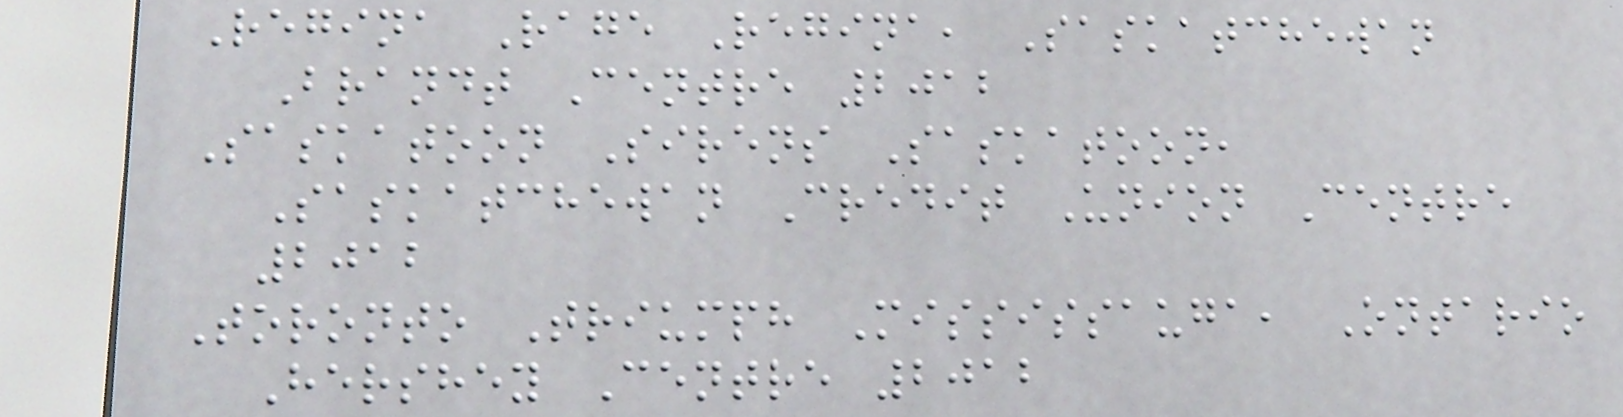Regina Rage Regina, Saskatchewan
Brandt Centre 2012
Saskatoon Sirens Saskatoon,
Saskatchewan Credit Union Centre
2012
Toronto Triumph Mississauga, Ontario
Hershey Centre 2012
